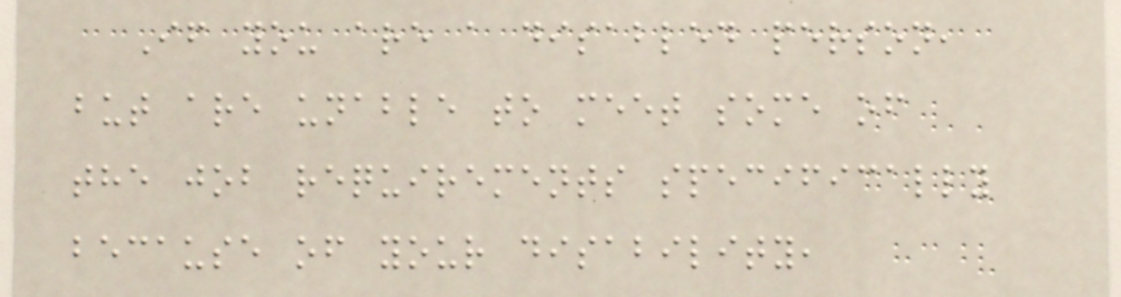If you are a disabled person,
but are unable to meet some of
the job requirements specifically
because of your disability,
